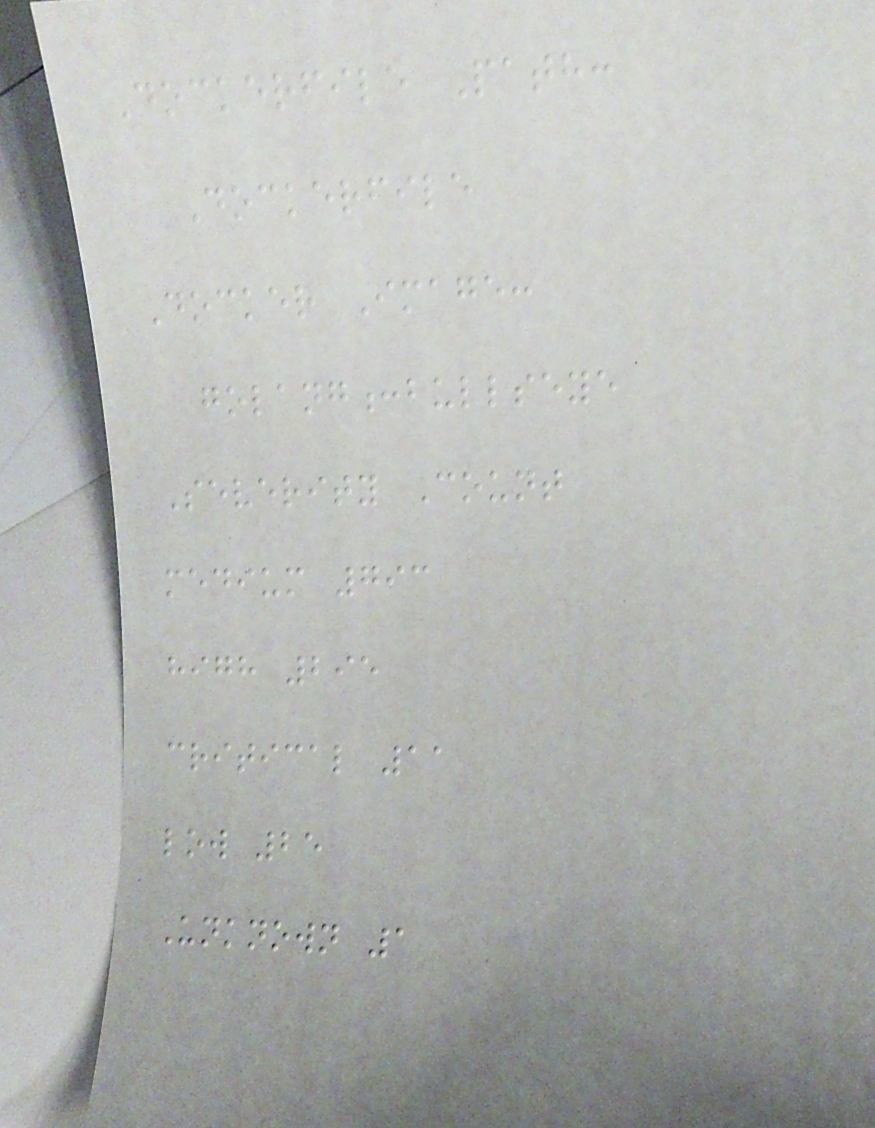Dockerfile Path:
Dockerfile
Docker Image:
golang:bullseye
Severity Count
medium 793
high 295
critical 11
low 25
Unknown 1
